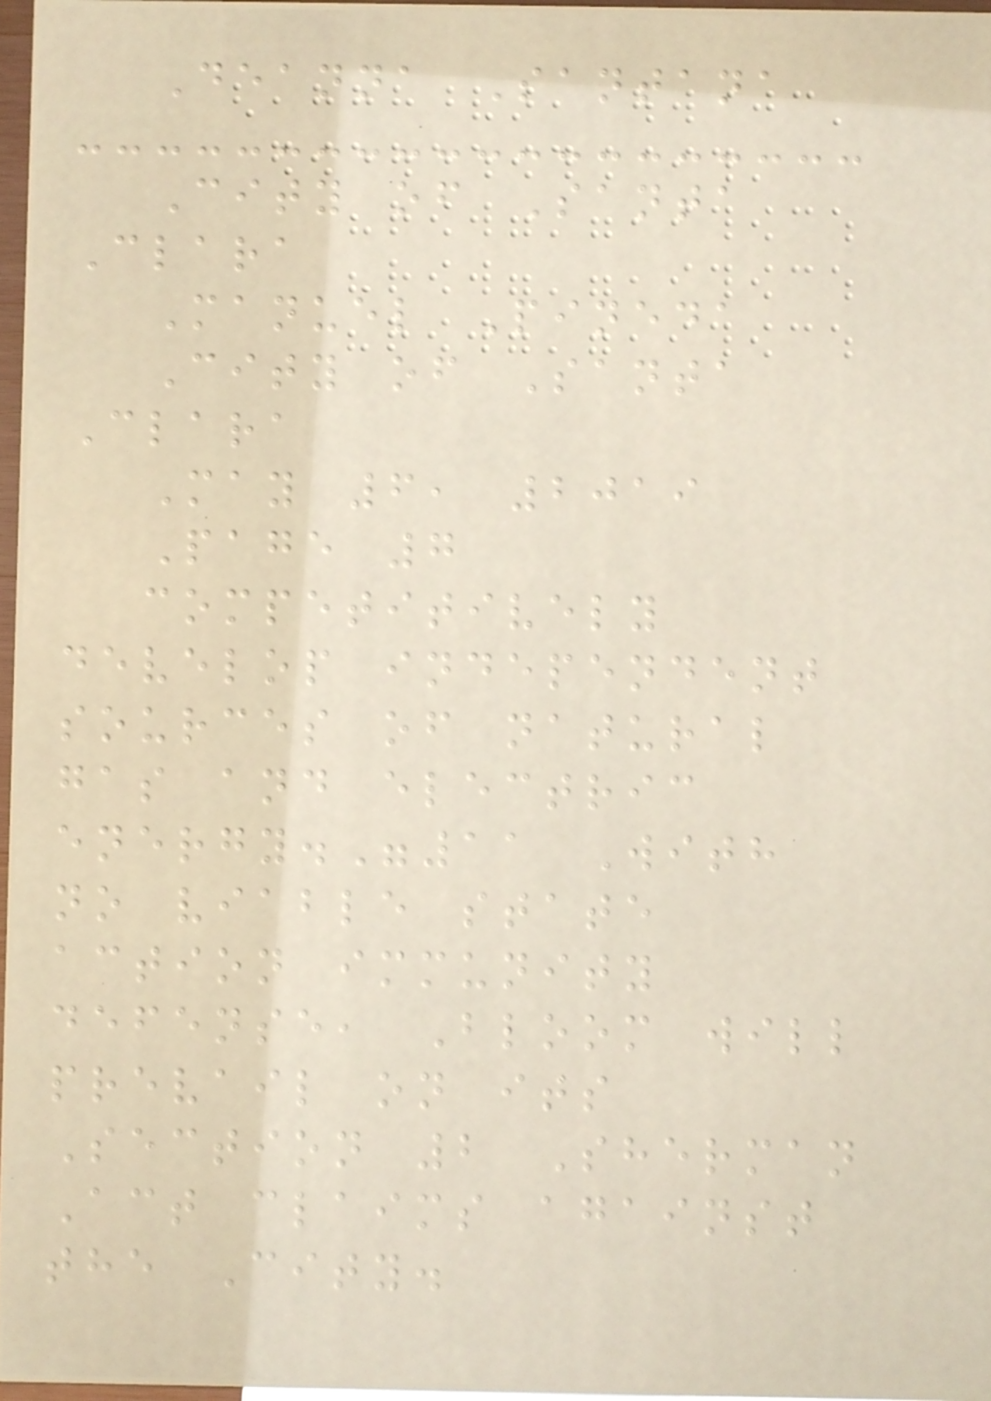Deanna Santana
City of Santa
Clara
Manuel Pineda
City of Santa
Clara
May 6, 2019
Page 7
competitively
develop independent
sources of natural
gas and electric
energy."11 With
no viable state
action immunity
defense, Bloom will
prevail on its
Section 2 Sherman
Act claims against
the City.
